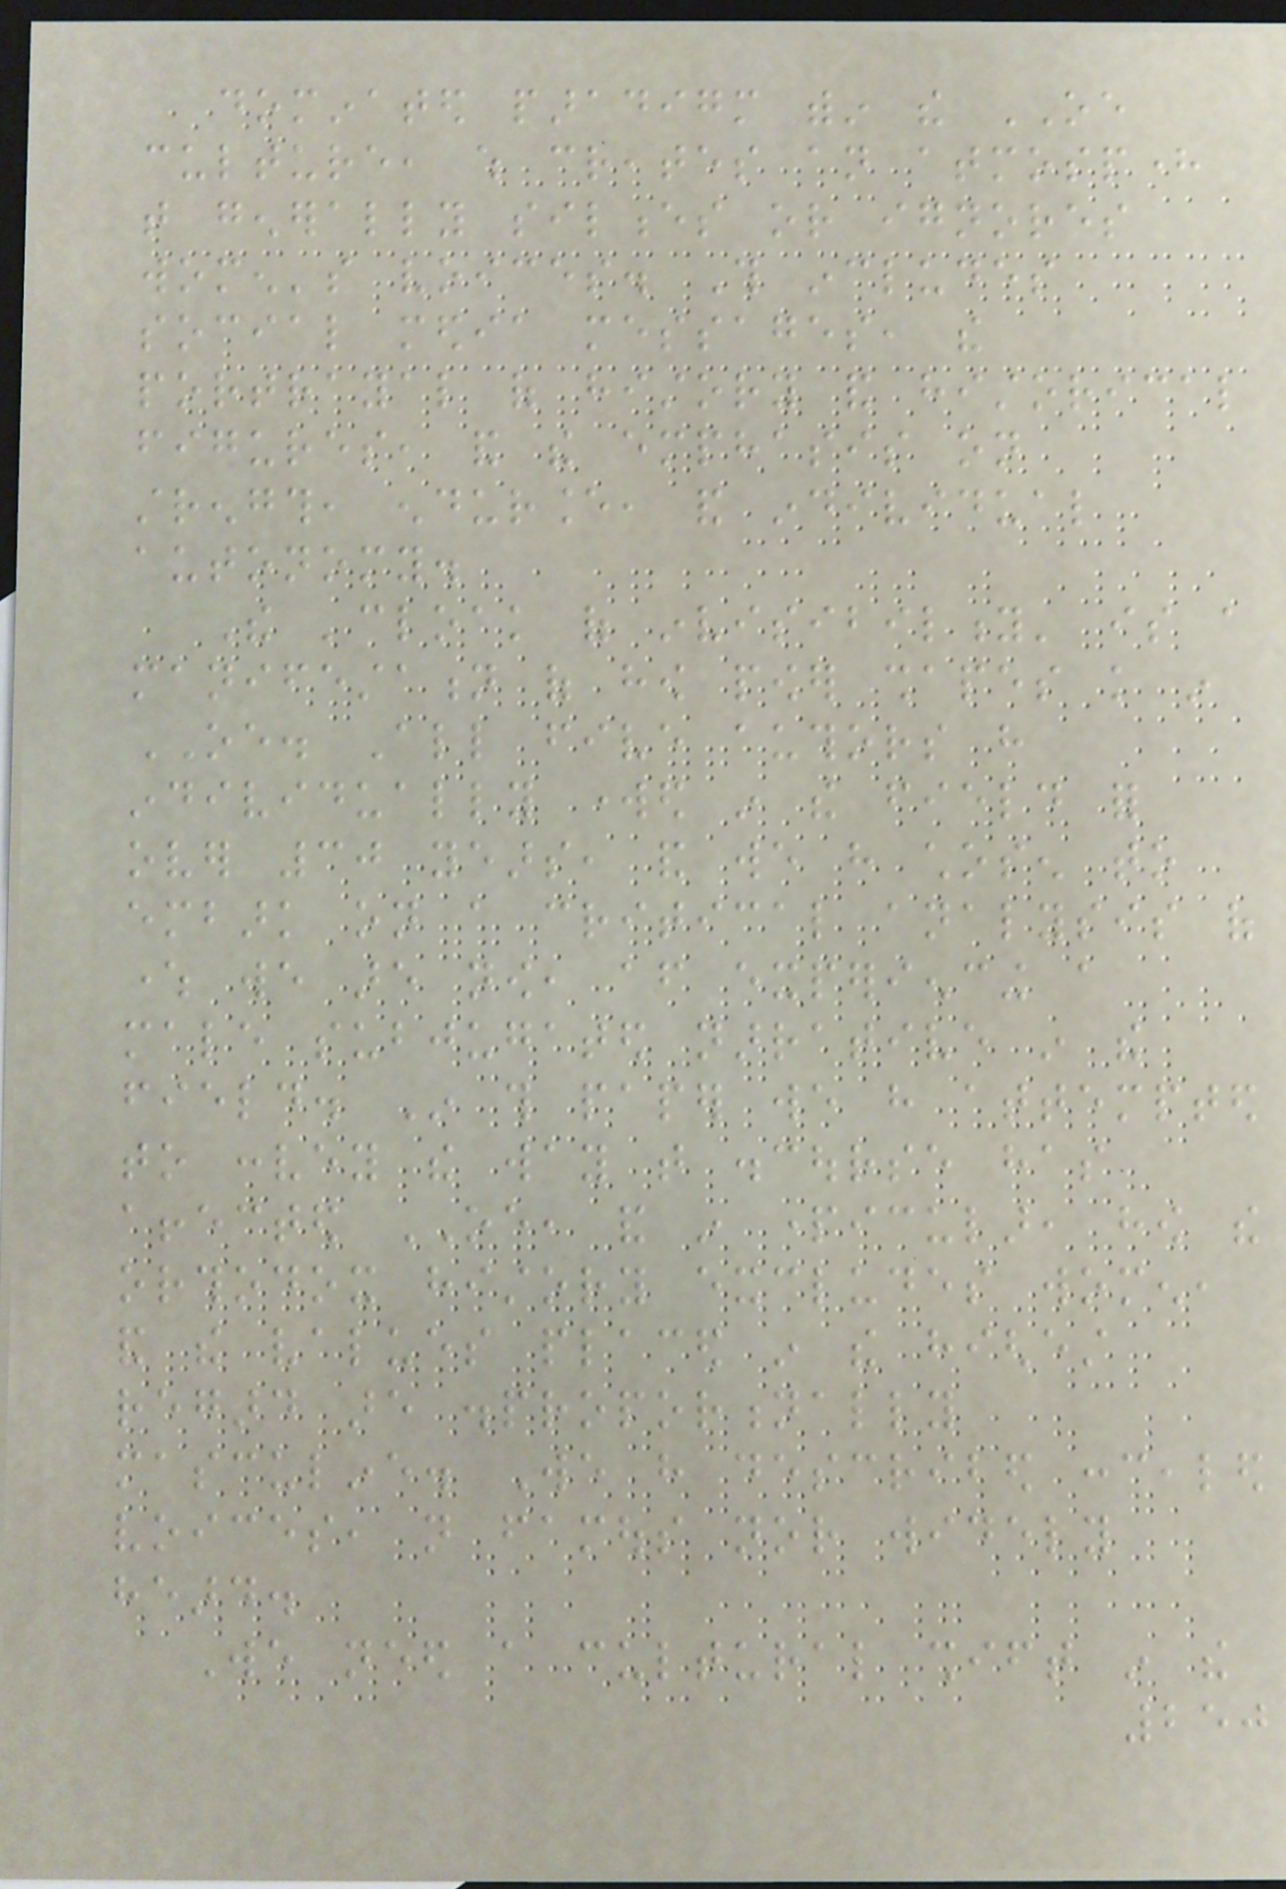dominated paradigm within the OE
culture, which creates an atmosphere
that generally silences or ignores
women's voices. This includes
social media messages, the
portrayal of history and historical
figures, and the emphasis on
strength, endurance, and individual
autonomy.
The 'cloak of invisibility' is a
manifestation of how power shapes knowledge in
OE. All five authors have
individually worked in the field for
over 30 years, and we have chosen to
embark on a critical analysis of
where we are now, after experiencing a
male subjugated narrative in the
field. In this paper we have attempted
to convey the way that discourse has
affected OE, and in particular, how the
orthodox history excludes women,
and the values placed in the highest
regard are disproportionally
masculine. We have described concealed
voices, not famous nor widely
heard.
We need a cultural shift in the
250
